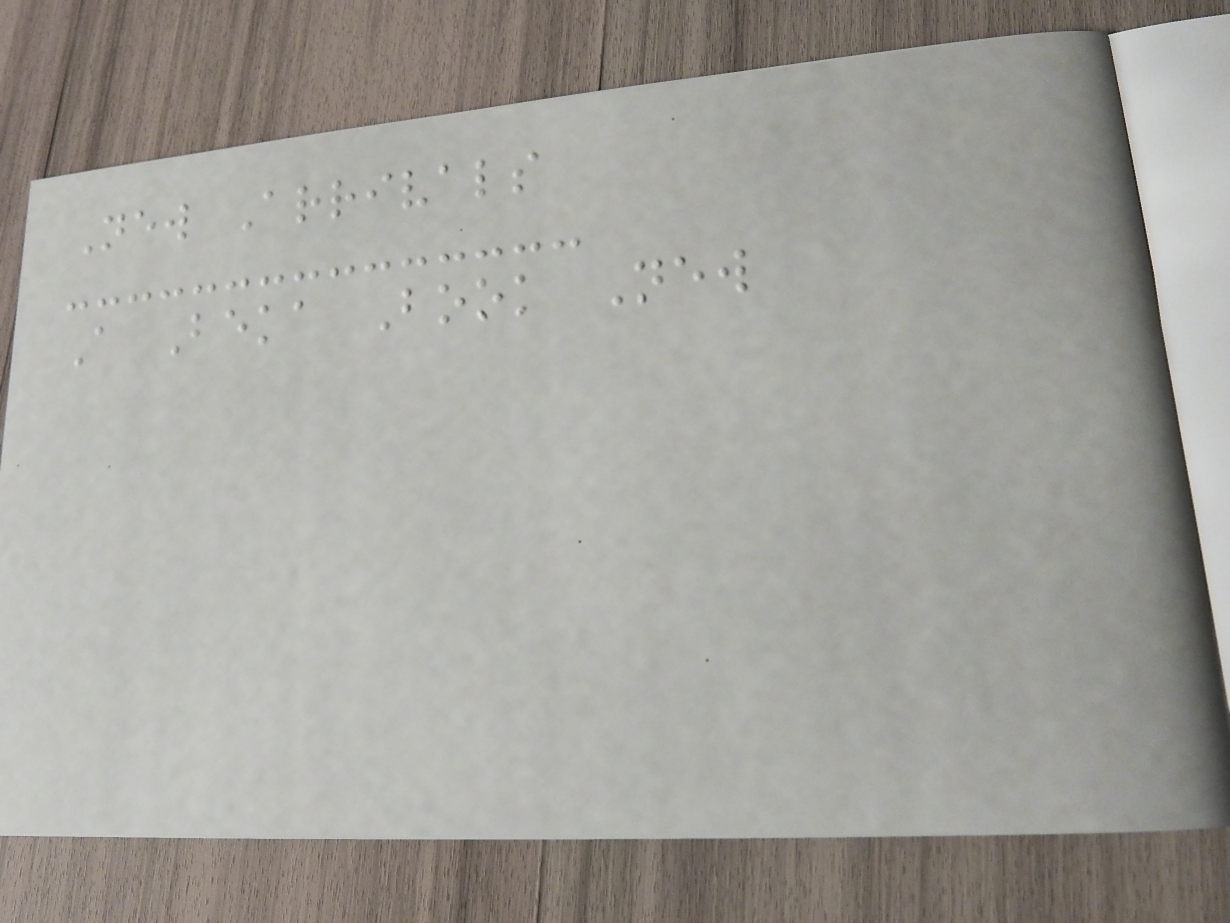New Arrivals
A Beka Book New
